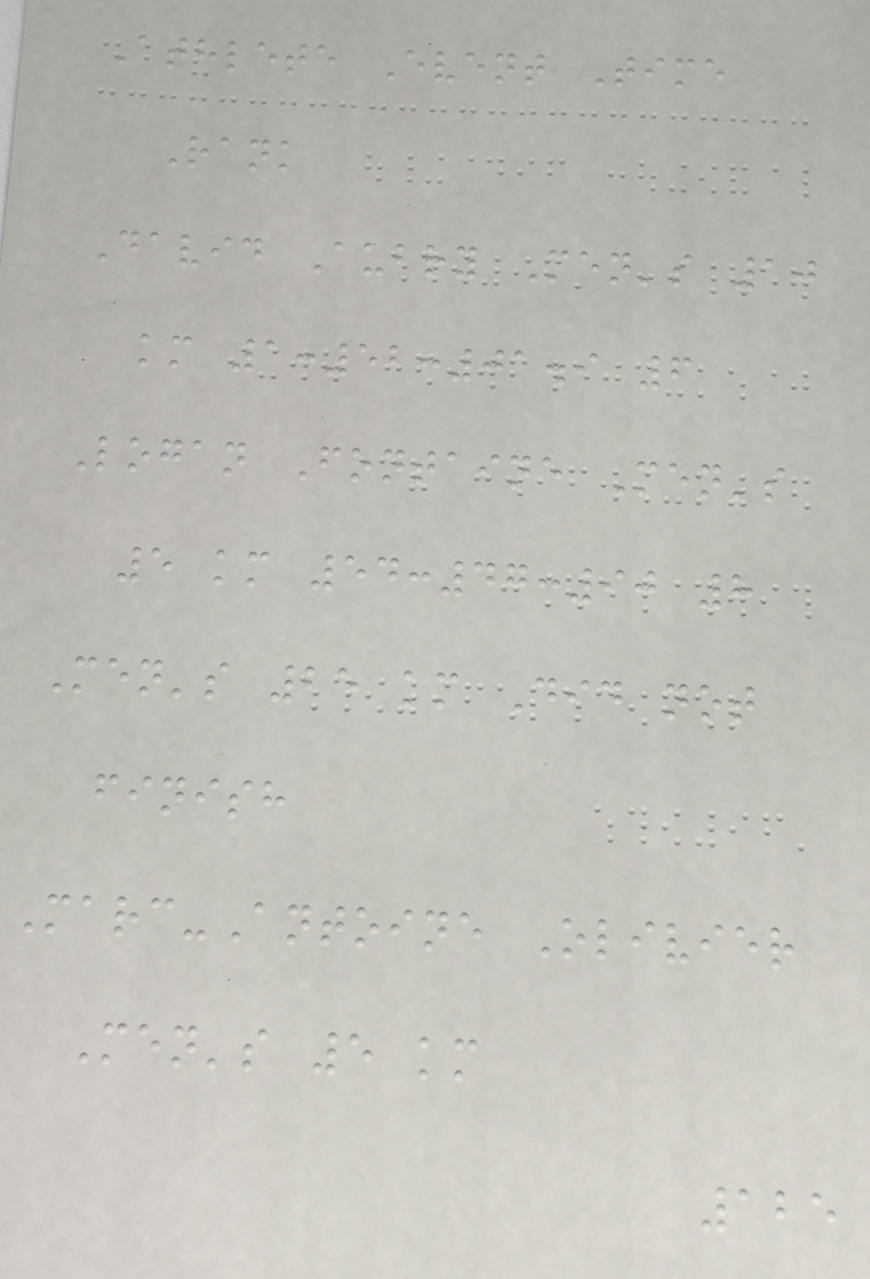Athlete Event Time
Rank
David Aubry Men's 10
km 1:52:01.9 6
Logan Fontaine Men's
5 km 54:47:90 8
Men's 25 km Did not
finish
Marc-Antoine Olivier
Men's 5 km
125
